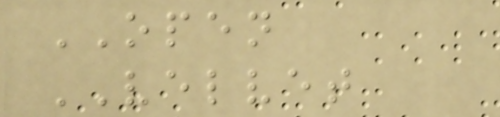OPEN
VELVET
